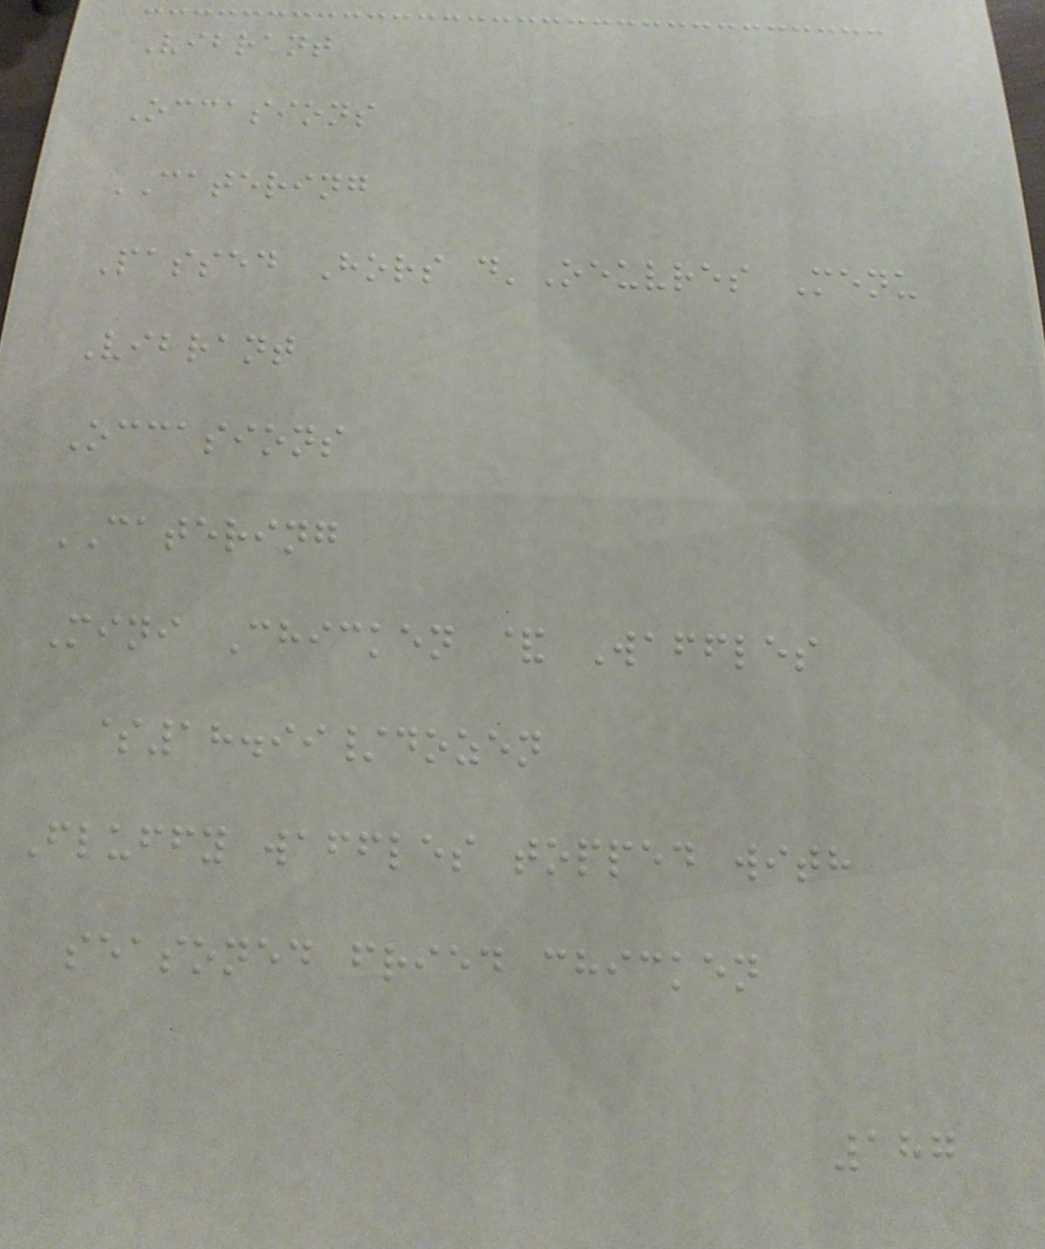Vibrant
Occasions
CATERING
Passed Hors d'Oeuvres Menu
Vibrant
Occasions
CATERING
Mini Chicken & Waffles
$18.99/dozen
Fluffy waffles topped with
seasoned fried chicken
187
